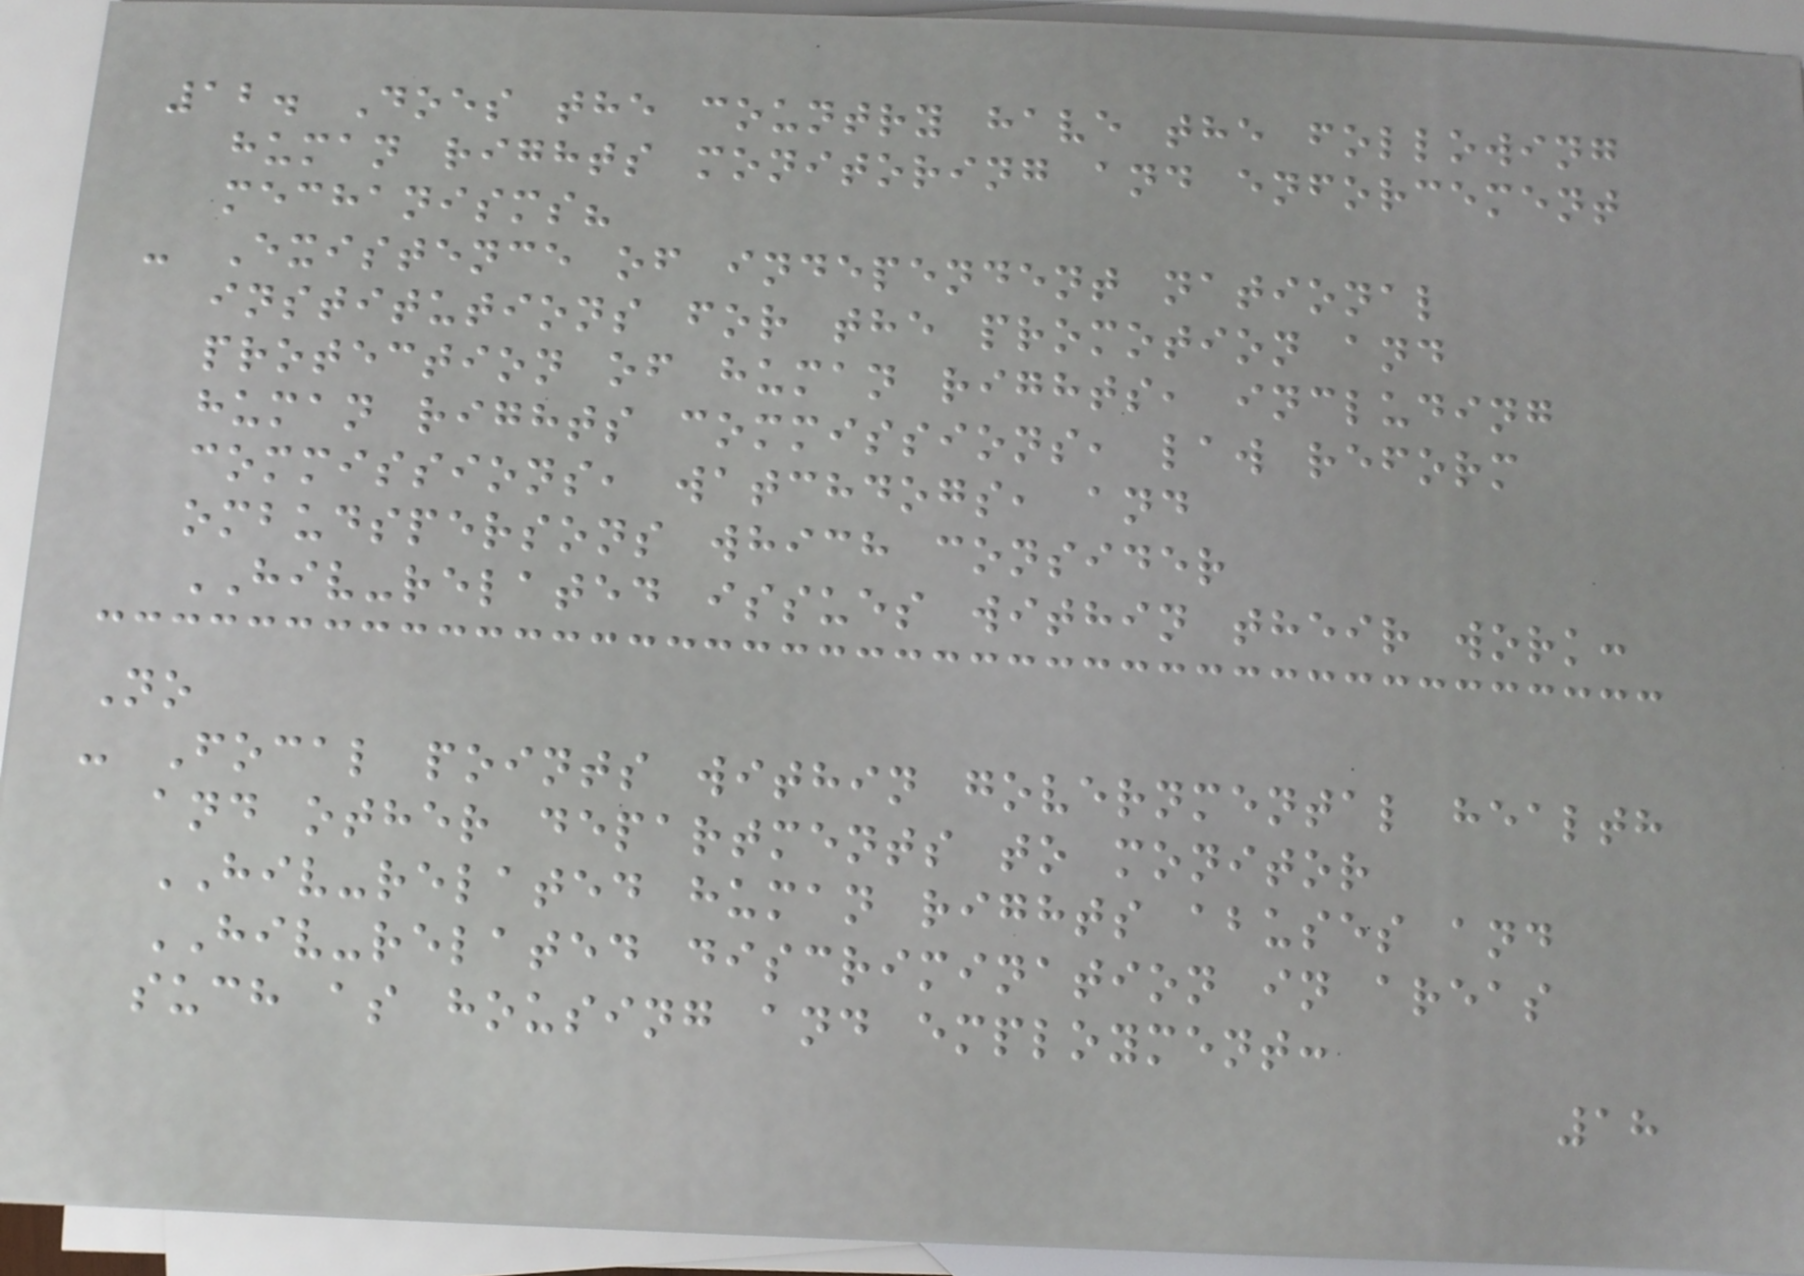12. Does the country have the following
human rights monitoring and enforcement
mechanisms?
- Existence of independent national
institutions for the promotion and
protection of human rights, including
human rights commissions, law reform
commissions, watchdogs, and
ombudspersons which consider
HIV-related issues within their work:
No
- Focal points within governmental health
and other departments to monitor
HIV-related human rights abuses and
HIV-related discrimination in areas
such as housing and employment:
18
